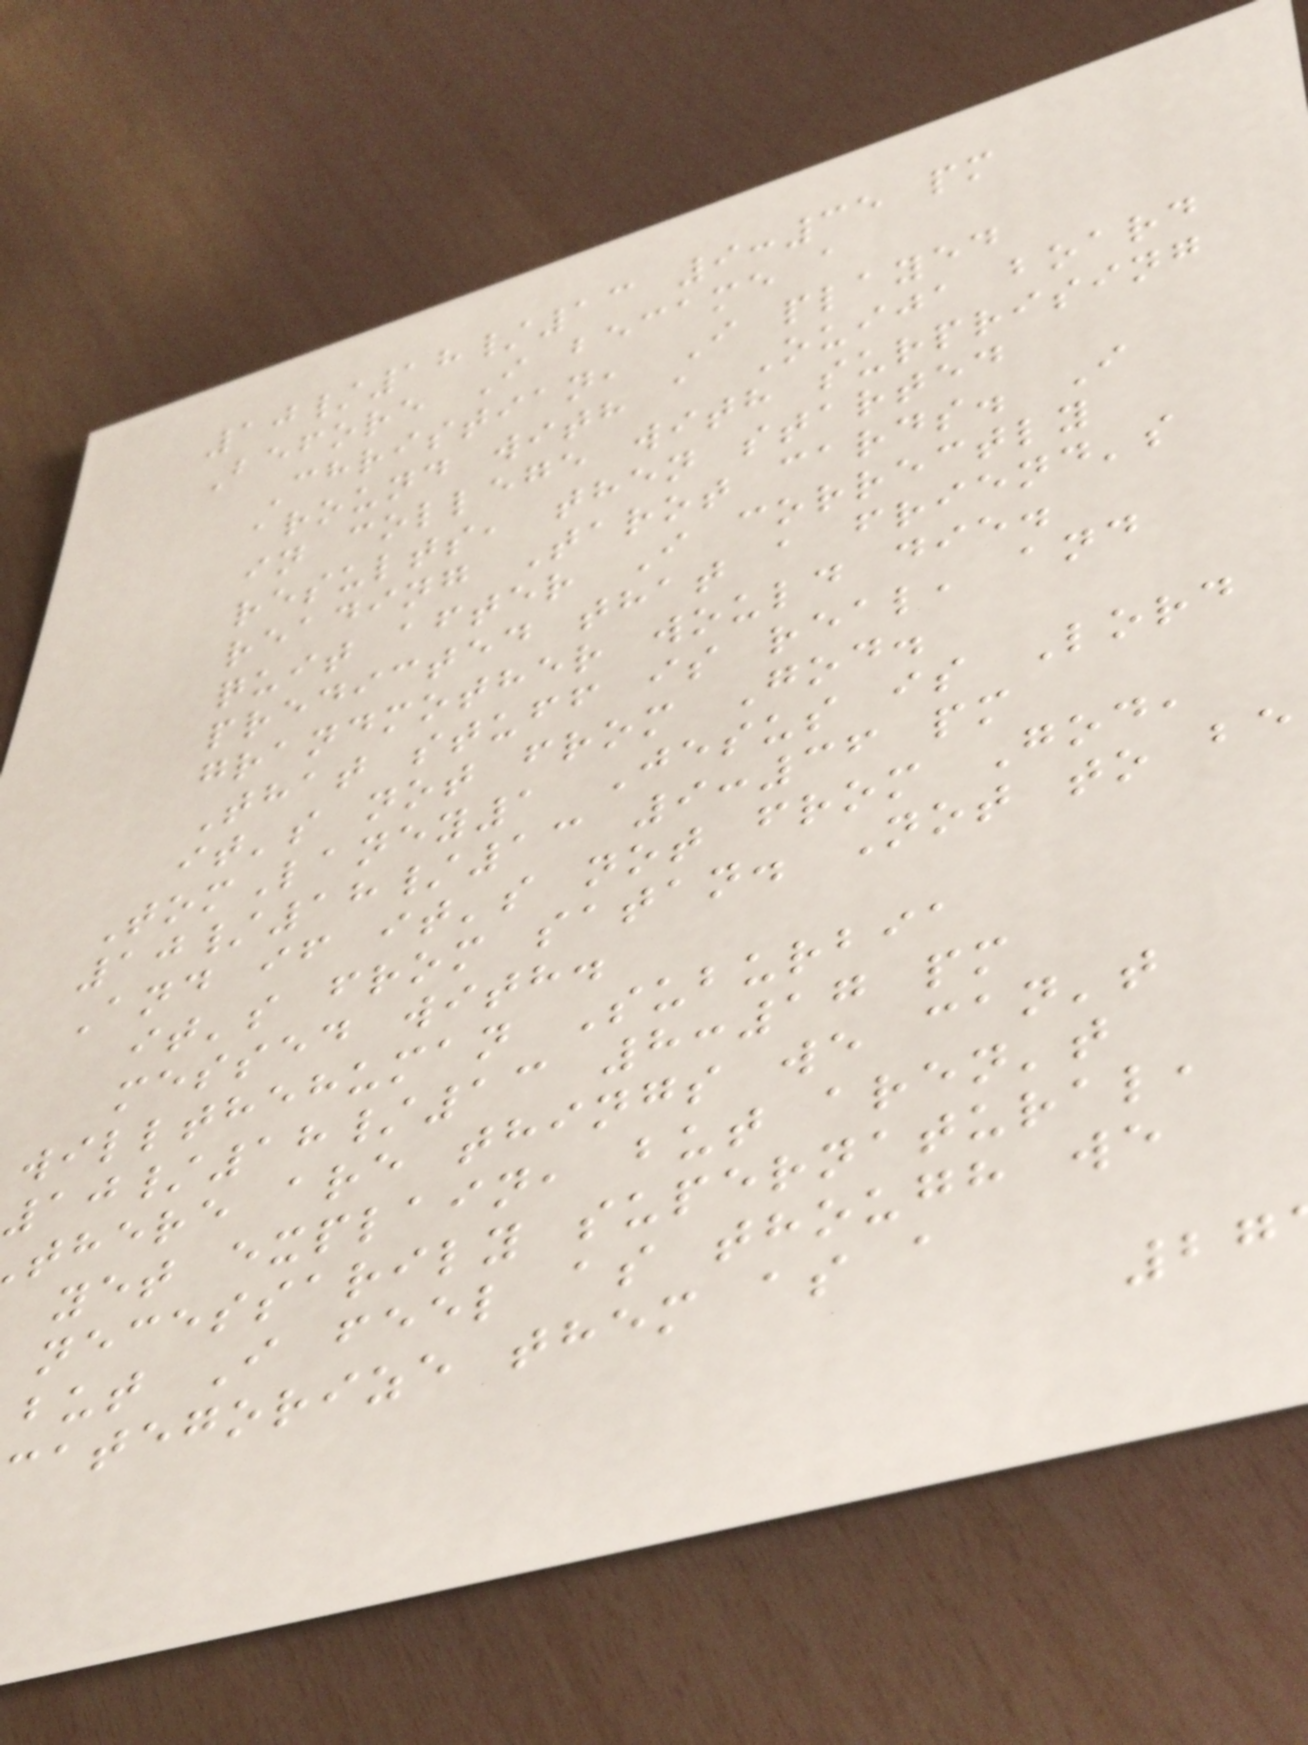10/18/13 9:35 pm
Before I became a
Christian, I played
around with a Ouija board
in college with surprising
results, then started
reading Tarot cards. I
quit after I correctly
predicted that a friend's
grandmother would die.
That stuff is real, and
it's not from God.
TomLaney1 Jesus is Lord
10/18/13 9:36 pm
And if it's not from God,
it's from satan. Not to be
messed with.
willthehuman Suburbia
10/18/13 8:17 pm
there are things we can't
yet explain, but aren't
necessarily supernatural,
but I feel as though we
ategorize them as a
